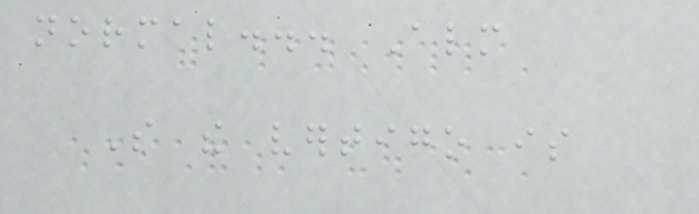normal... Almost
So the vertigo is
